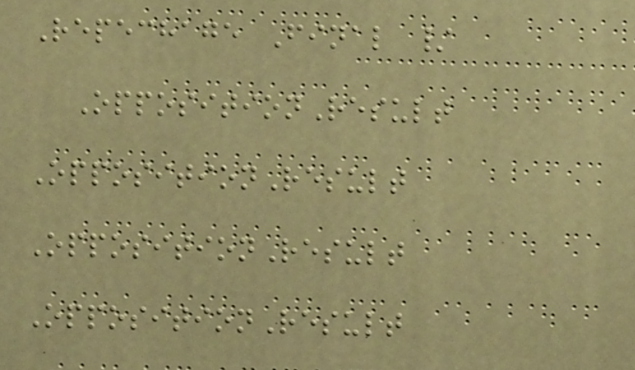Repechage Final /
OppositionResult
OppositionResult
OppositionResult
OppositionResult
